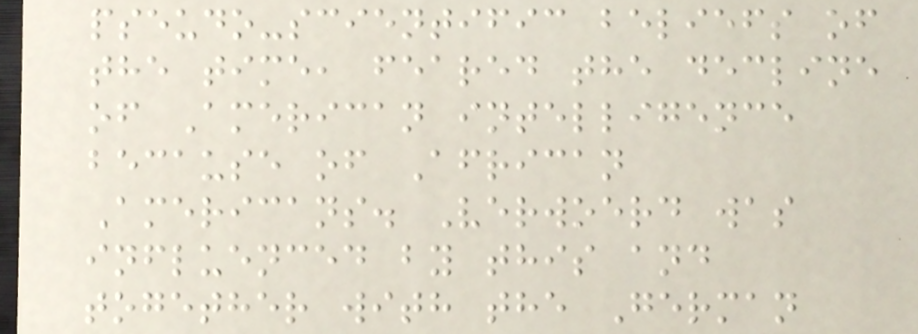pseudo-scientific beliefs of
the time, feared the decline
of American intelligence
because of African
Americans. Verwoerd was
influenced by this and
together with the German
